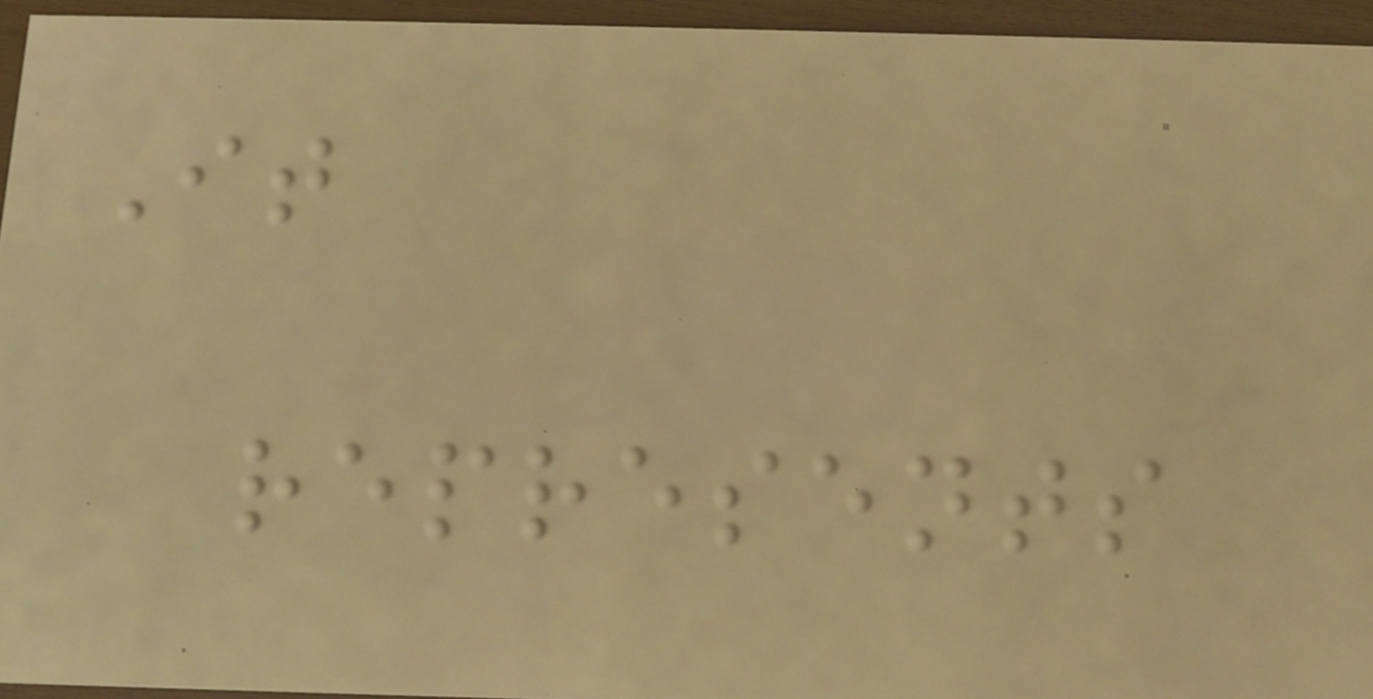It
represents
